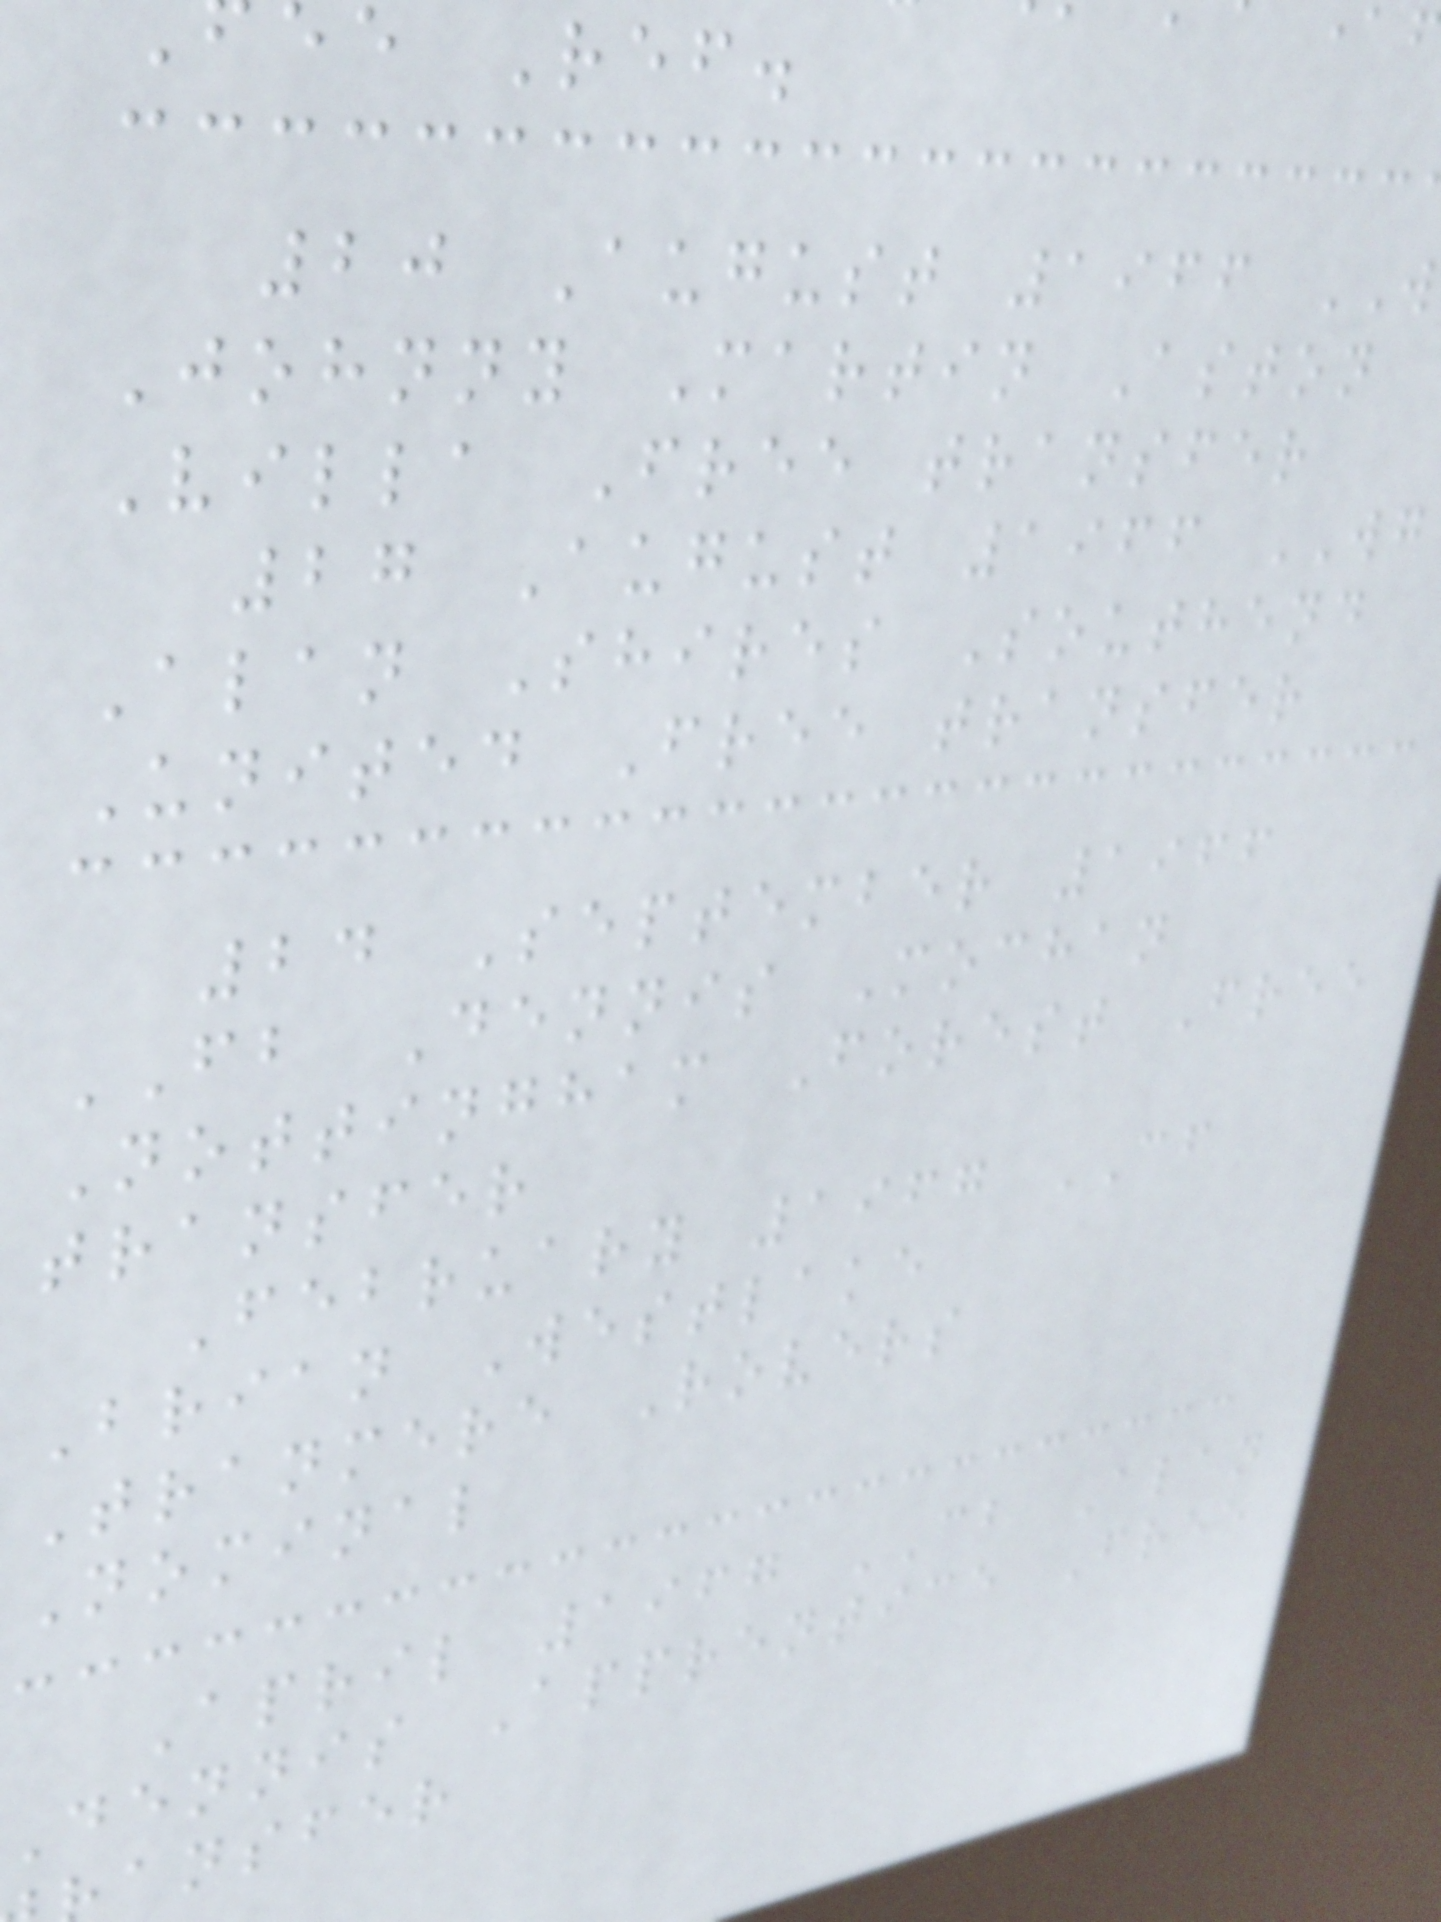e Ref.
20 August 1966
Johnny Martin Aston
Villa Free transfer
27 August 1966 WG
Alan Shires Southend
United Free transfer
24 September 1966
FB Dennis Mochan
Nottingham Forest Free
transfer
February 1967 CF
Brian Westlake
Tranmere Rovers
Nominal
April 1967 CB Alan
Dennis Apprentice Free
ansfer
